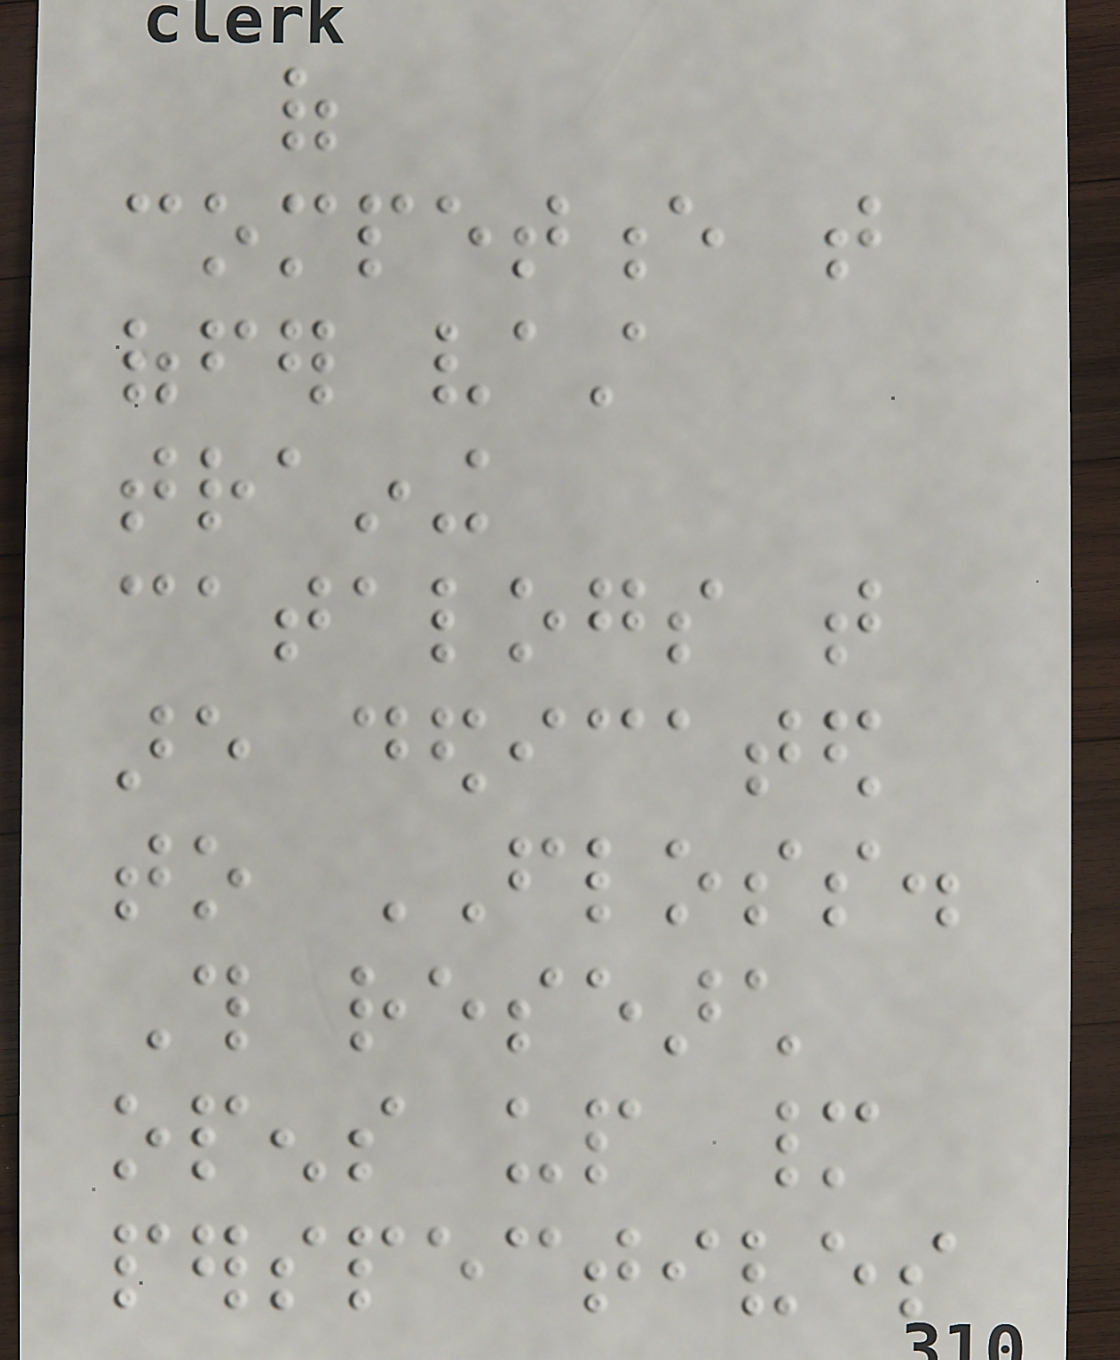of
competence that
offer vast
training
catalogs that
are dedicated
to FLOSS.
This research
opens up many
perspectives
